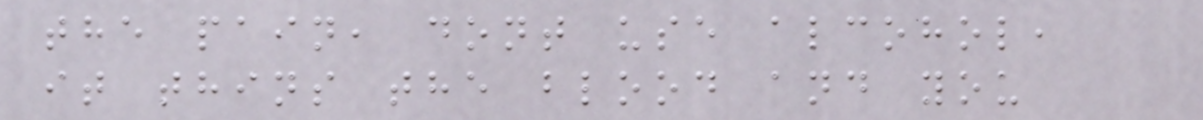the pain, dont use alcohol,
it thins the blood and you
